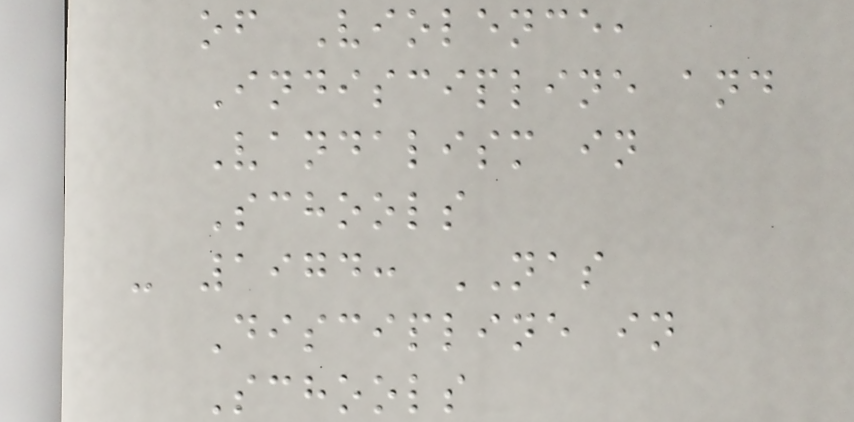of Violence,
Indiscipline and
Vandalism in
Schools
- 1974: NAS
Discipline in
Schools
